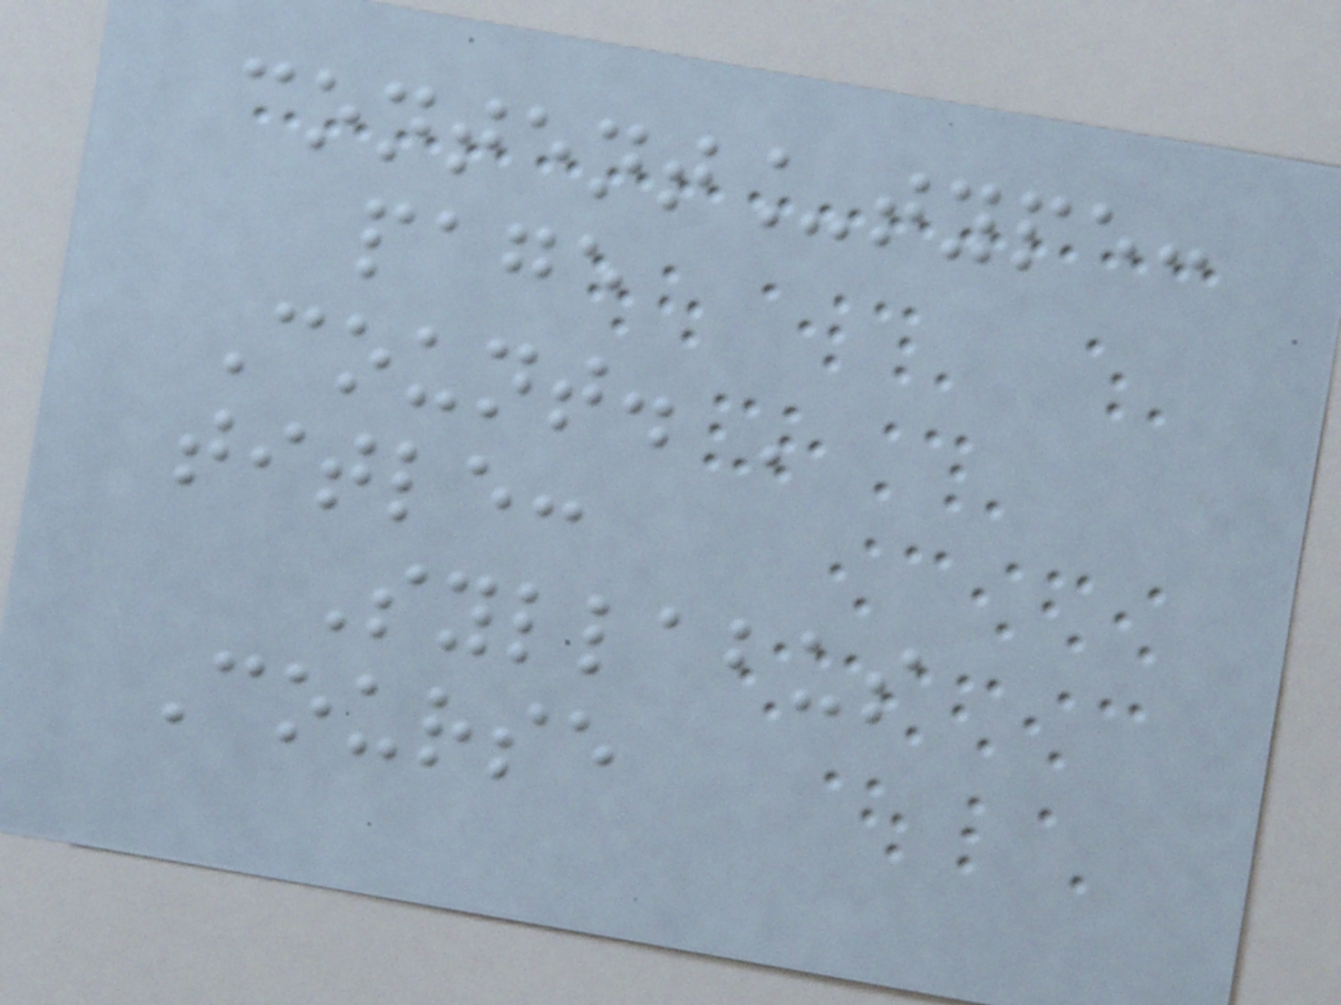content_type:
page
Count. '
title:
Syllabus
Course
